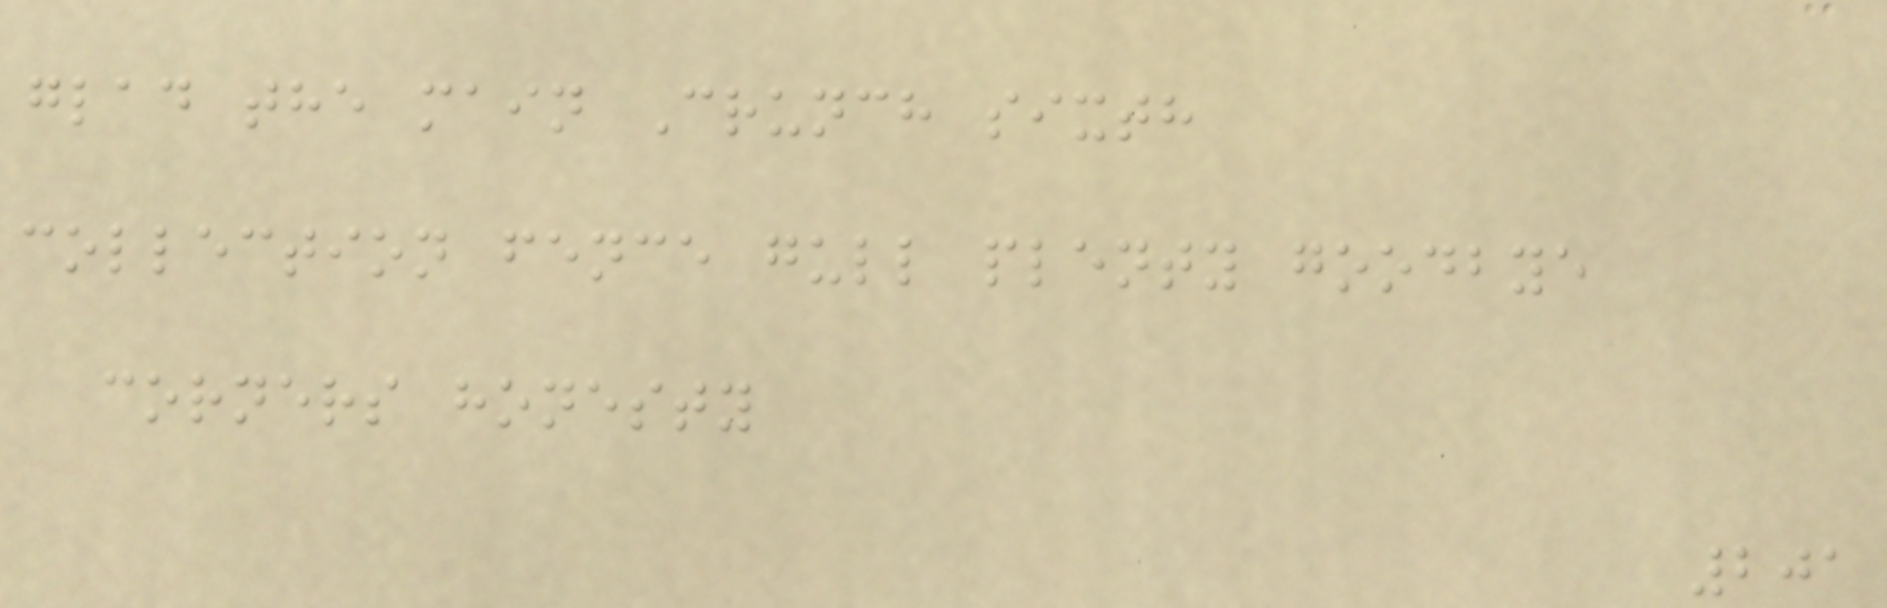glad the main Crunch sixth
collection fence gull plenty goodbye
corners honesty
201
